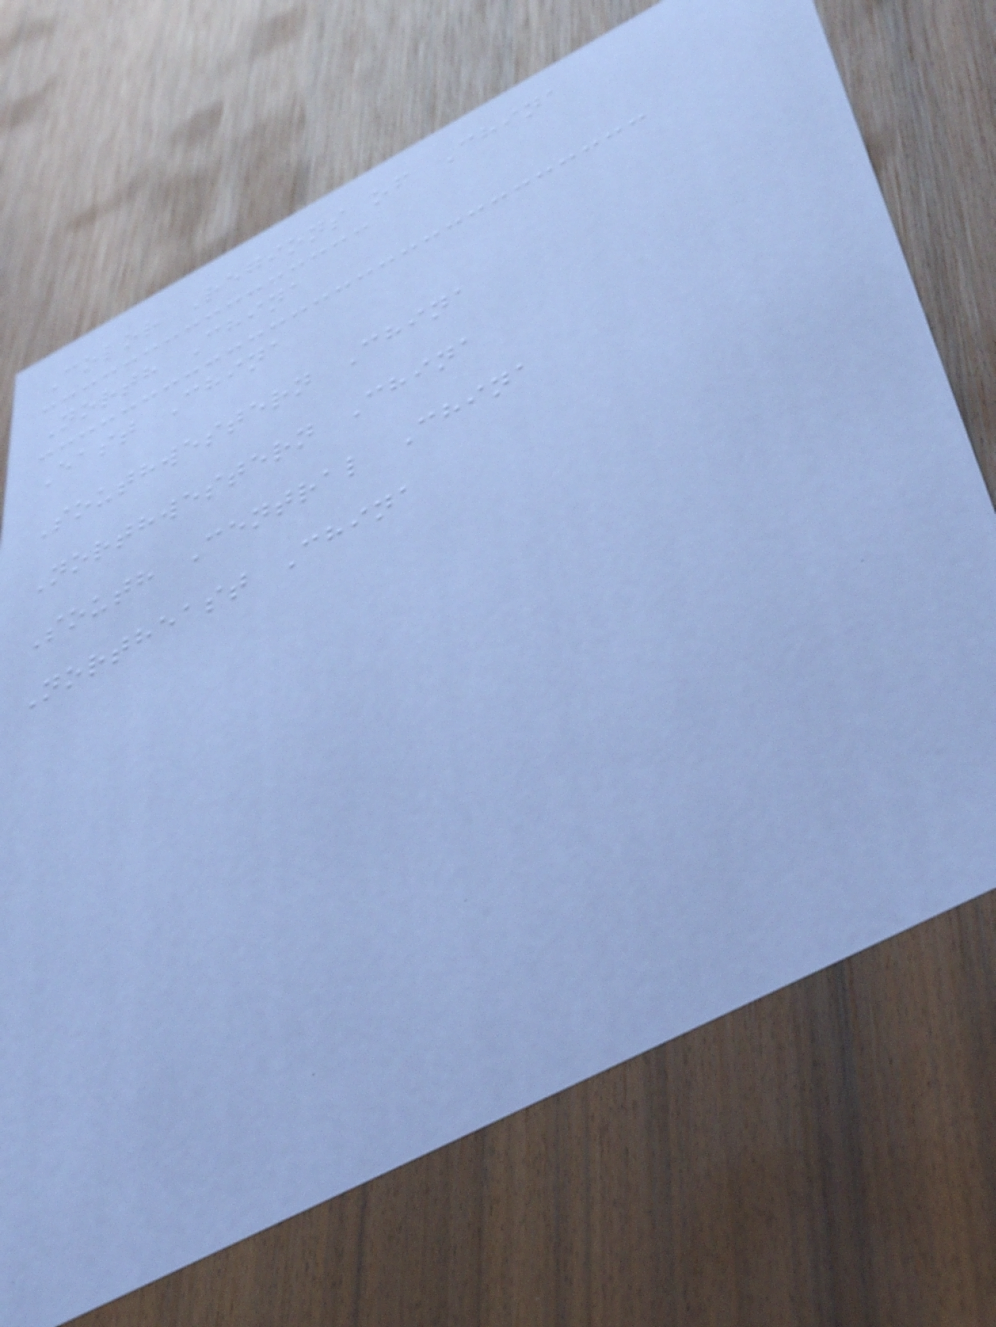Color Regions of China
North China
East China
Southwestern China
Northwestern China
South Central China
Northeast China
